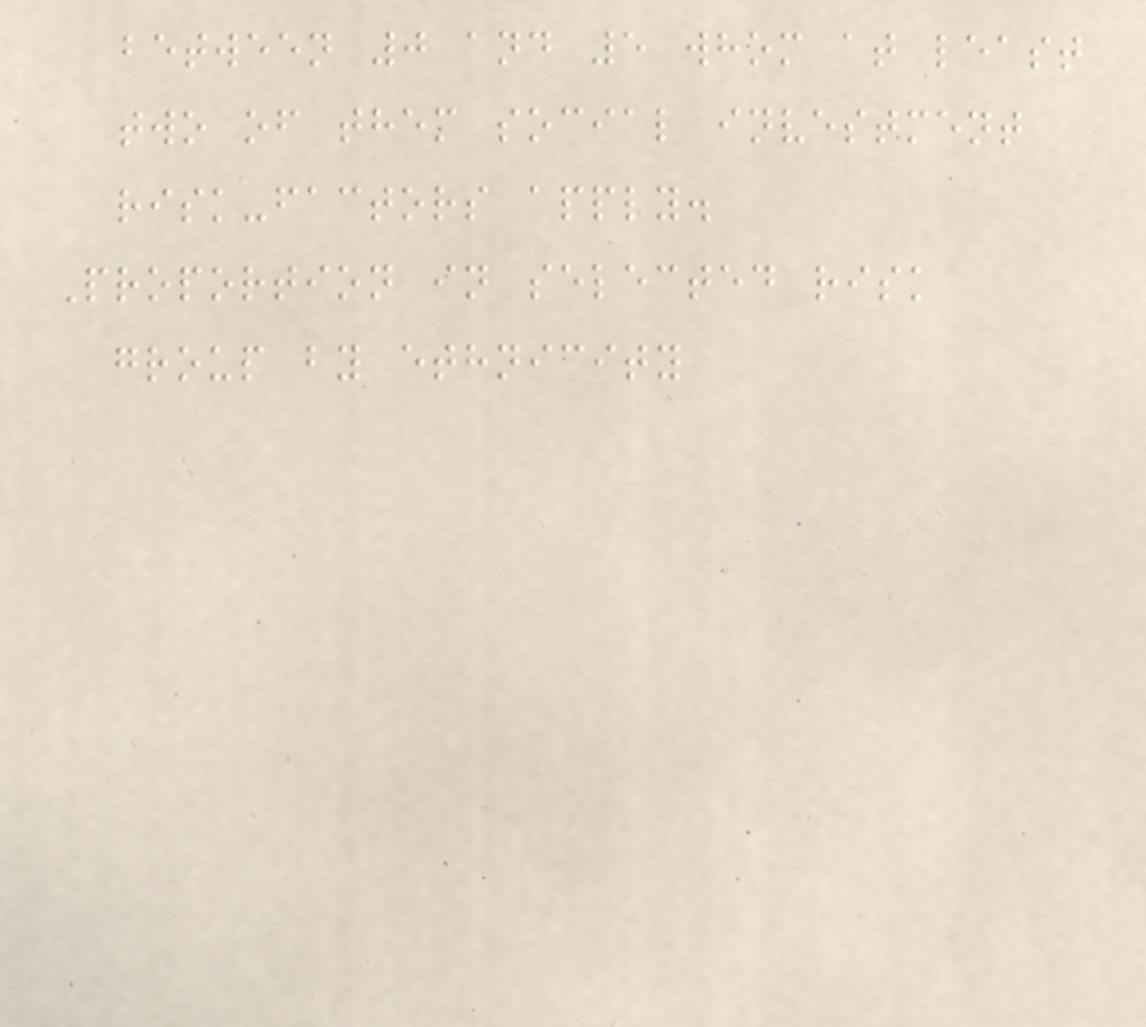between 0 and 5 whom at least
two of them social investment
risk-factors apply.
Proportion in selected risk
group by ethnicity
